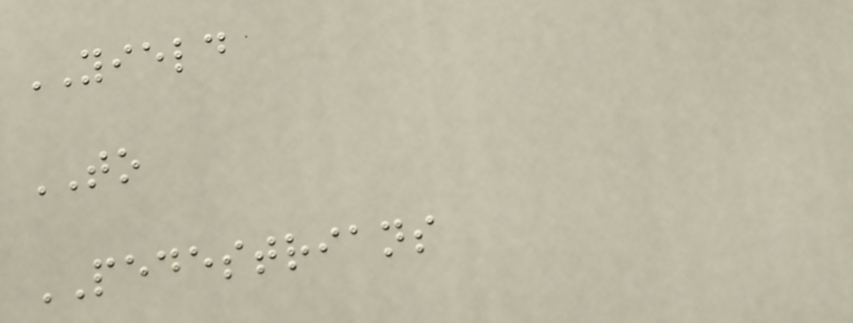YIELD
TO
PEDESTRIANS
